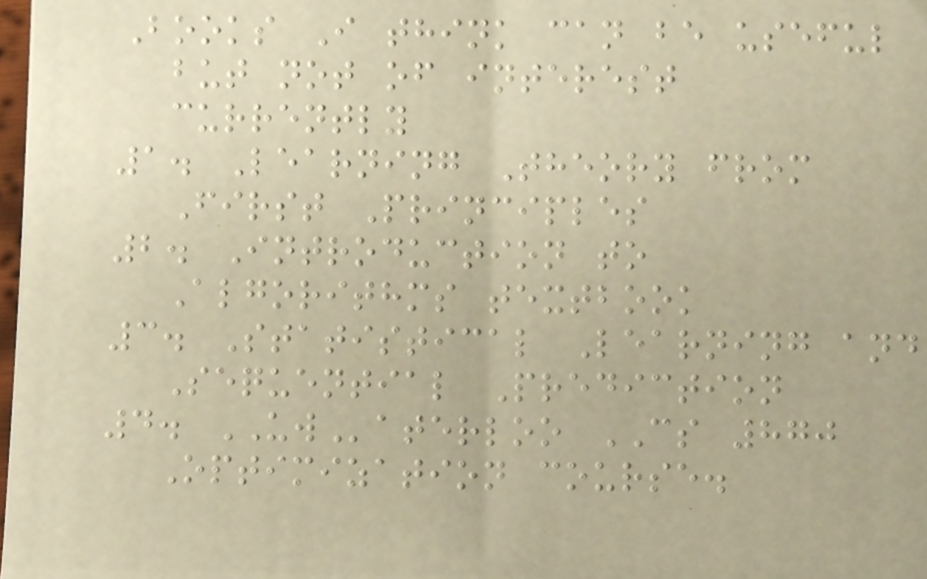Books I think can be useful
but not of interest
currently
1. Learning Theory from
First Principles
2. Introduction to
Algorithms textbook
3. Statistical Learning and
Sequential Prediction
4. UWaterloo CS 870
Optimization course.
